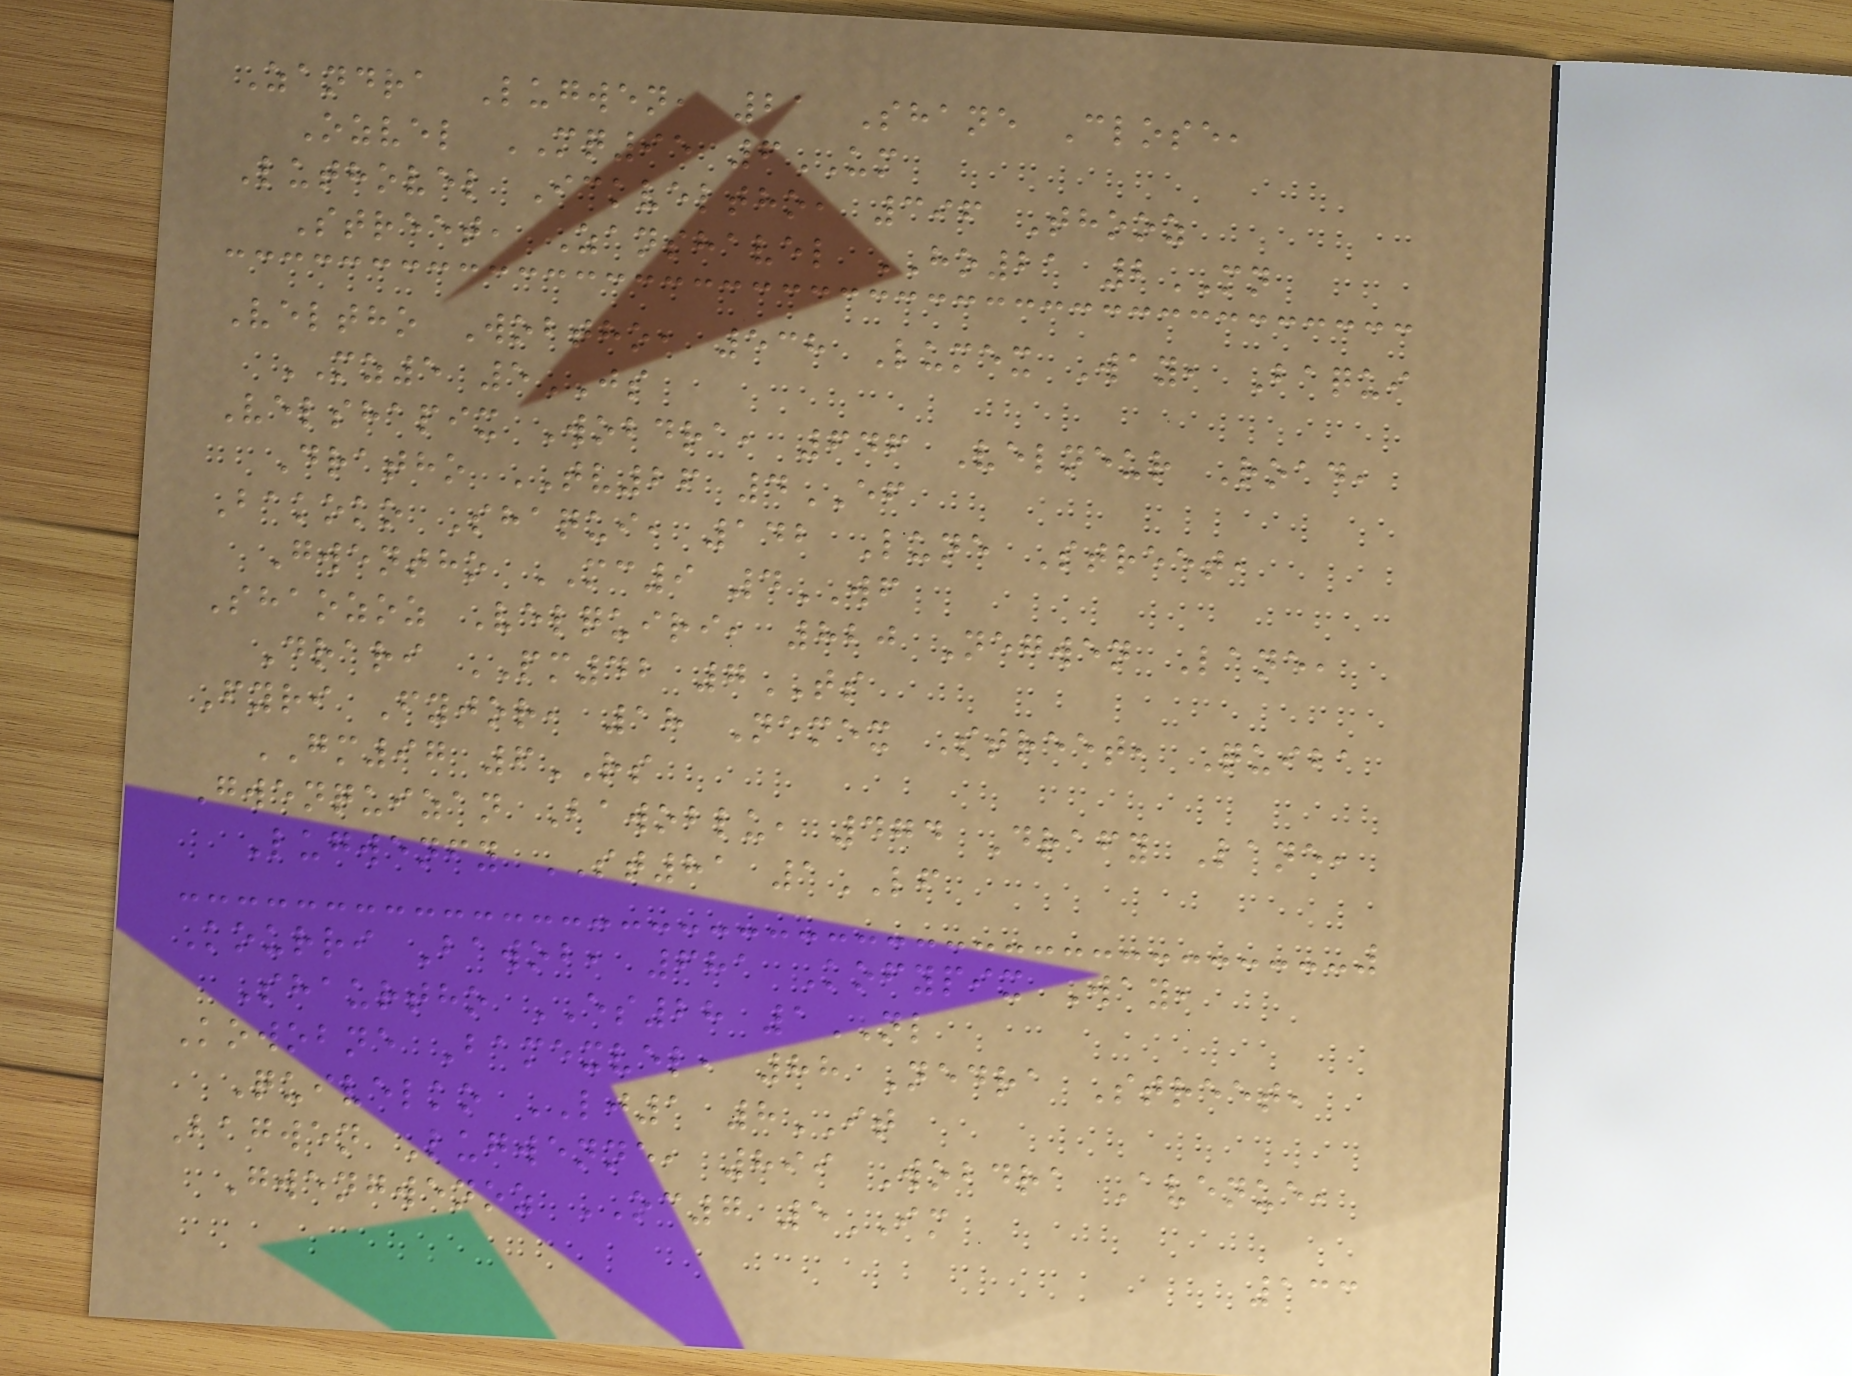Zandra Lugwen, 21 Shane Close,
Ozvel MQ95 6UM
Luthovel Ickveltho, 396 Thooz
Street, Zanshavel HO21 2MN
Veltho Wobtho, 538 Lumex Way, Baqui
MZ5 5JS
Velshapix Wobdra, 646 Velneur Road,
Dratho TV26 4EF
Bakoko Shaqui, 142 Lune Street,
Gwentho MC9 4WF
Shaozoz Velquiri, 820 Negwen Lane,
Drari PM42 7TS
Fyri Fyjor, 18 Nemex Street, Quiba
GM97 6RS
Gwenquizan Bawoblu, 474 Drafy Lane,
Lugwenfy ST81 1LF
Kourri Bawob, 681 Kofypix Way,
Shaurtho ES28 1NL
Kowobne Bamexvel, 88 Nedra Street,
Quivelko LJ1 8IT
Bagwen Lugwenne, 899 Wobdra Avenue,
Gwengwenoz OC7 5IM
133
